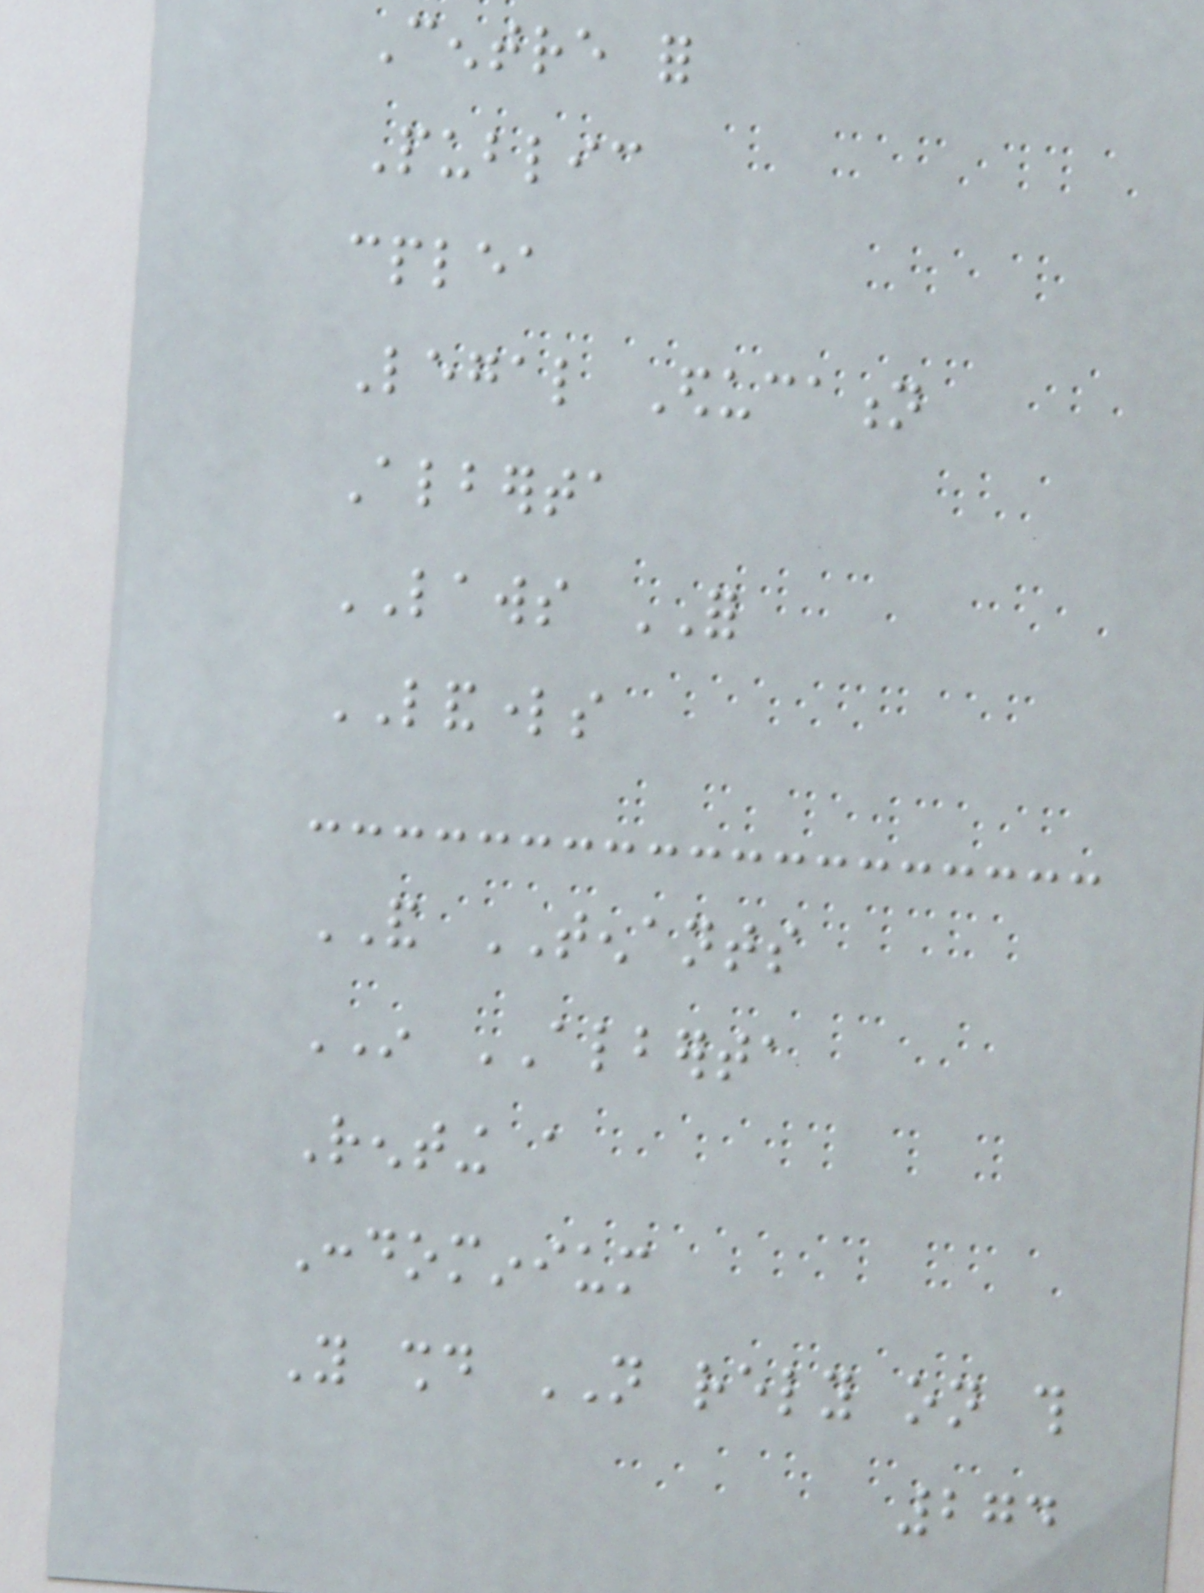Centre for
Public
cplea
Legal Education
Alberta
LAWS FOR
LANDLORDS
AND TENANTS
IN ALBERTA
Renting a
Condominium
You should NOT rely on this
274
